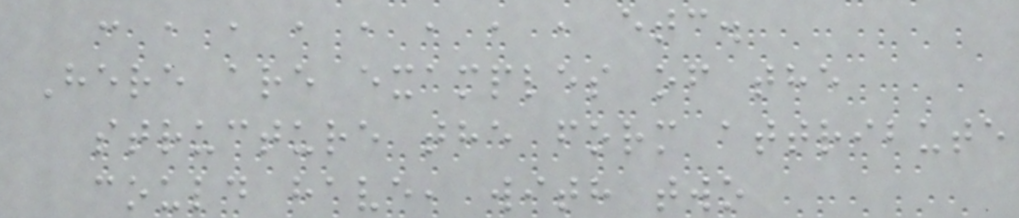: , , , , , , , etc.
Here are examples of the
structure the form attribute
could have, with two
